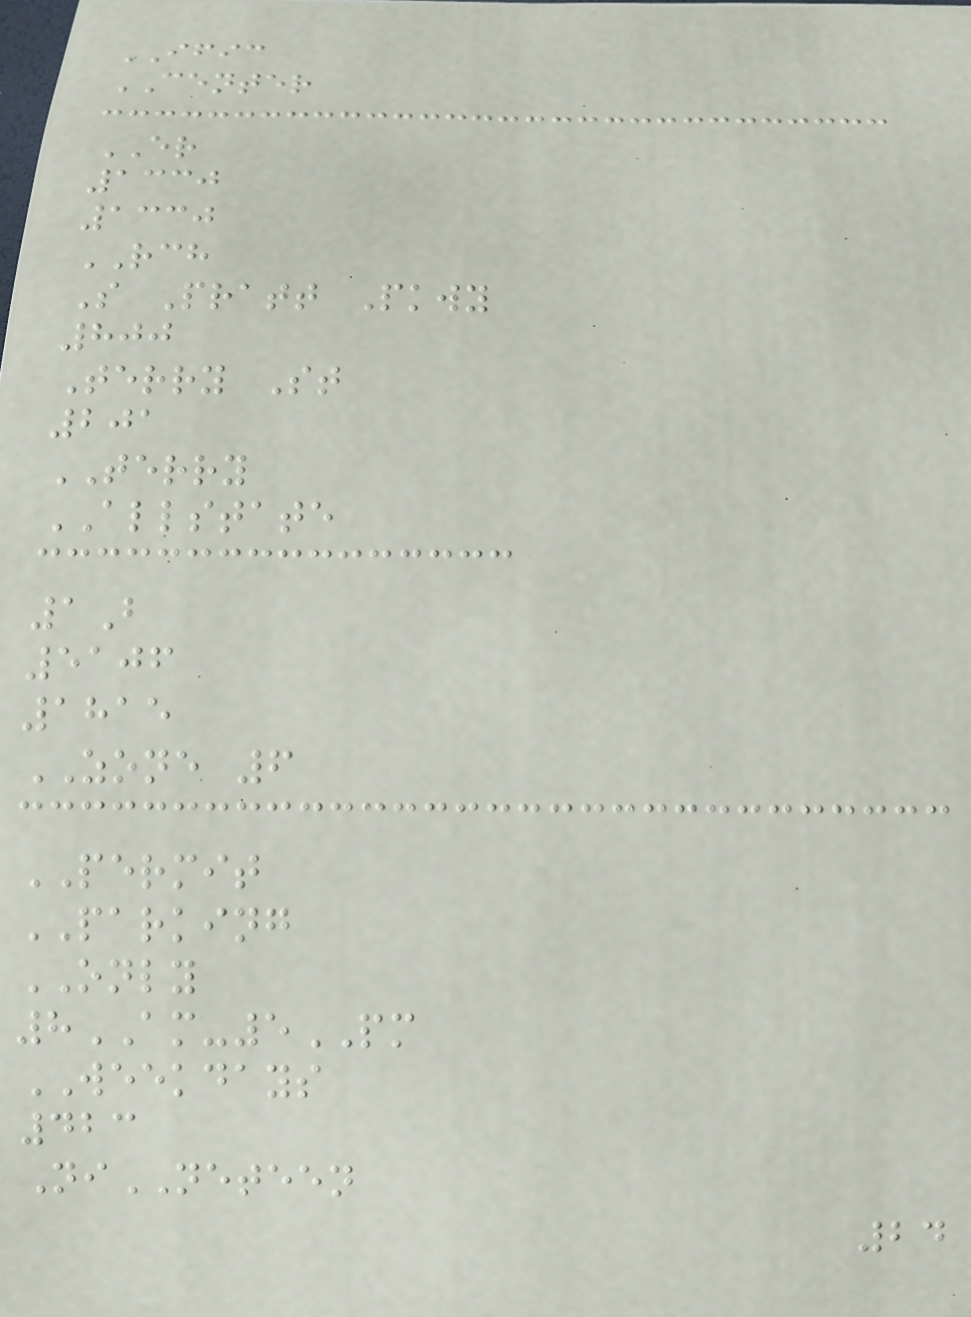IFIC
CENTER
ER
1330
1330
RCH
S Pratt Pkwy
800
Terry St
201
TERRY
ALLSTATE
1B
5106
1815
ZONE 6
PERMIT
PARKING
ONLY
8AM-5PM
WEEKDAYS
423
NiNETEEN
24
